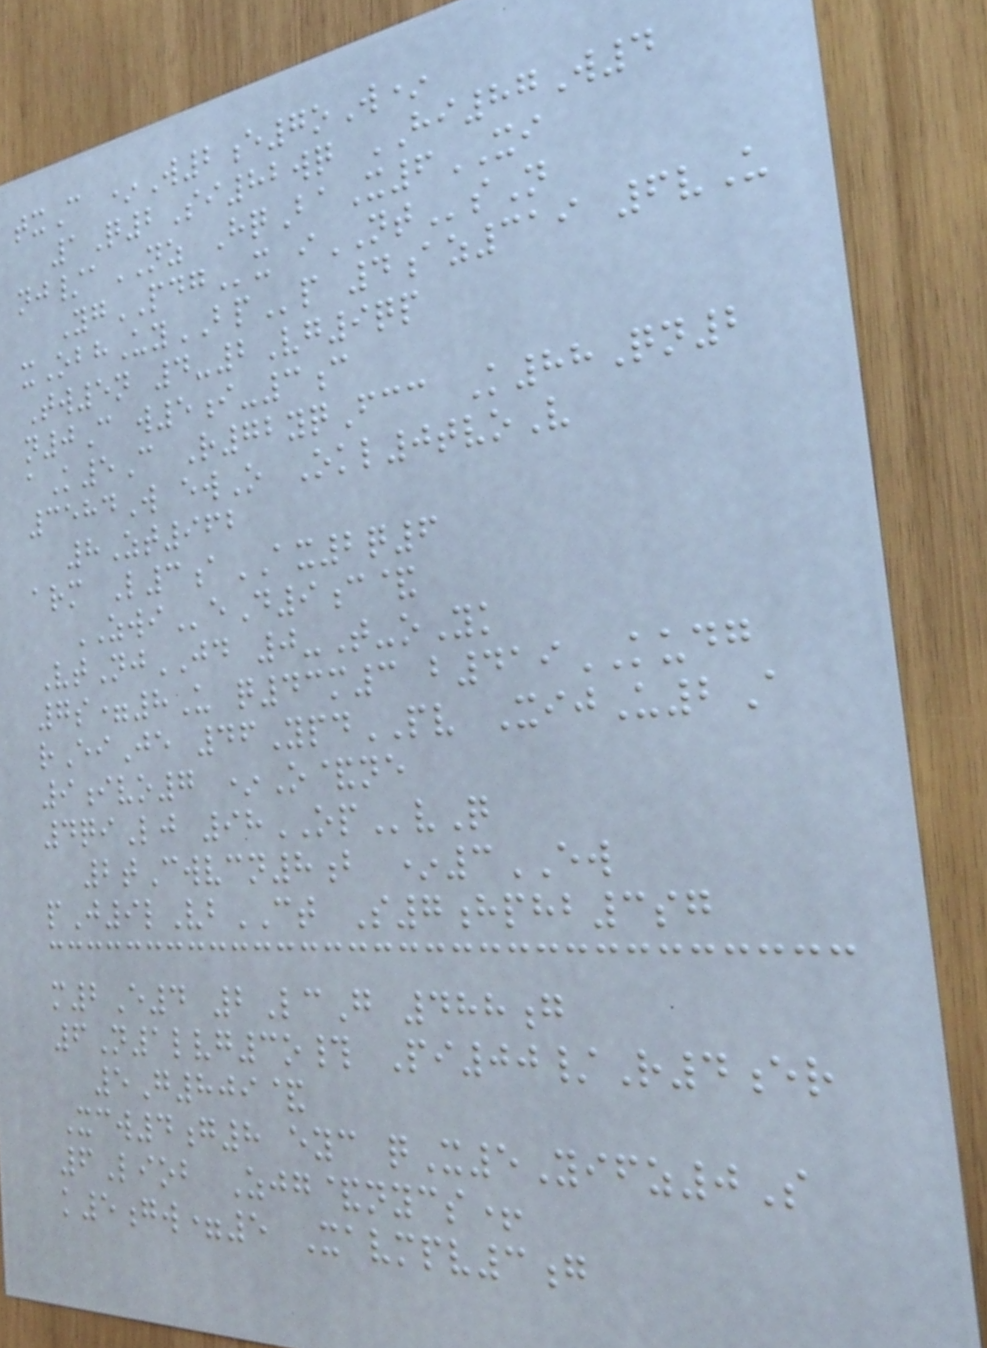txC *W2e7oW*
1Q2Si82wq HI87W4
nj/aNZ HqBaX6XI
YgPDGx iNTsN
xObhUyBPp 4az319 6vU
Tw5n 4-2Vg9qp
n0C w5i-3c
aK5C R72yqFcc K88Qn2
3584W ewO Okl0tvoV
8Zt962
arm L3aAX2q6
ZWIeD9c&
VtNjJD 0-T-oYk
7s=8U q43m3 b419KUDG
rEiJe 46YpdPV XijU2A
9ivo7 *O&ne
4qiLj 98OPvQ
2tCwvcn8b *3EW
pJ9lVbCT S7hphb3sg
m2E4 2LcG 488g
6N1lvg3o# Pi00/R4er
5G809&
Xcw4g8 eyc qX5Yifz0S
6Liob Zjg&nycs+
k5gw=5 Xavmpv3g
